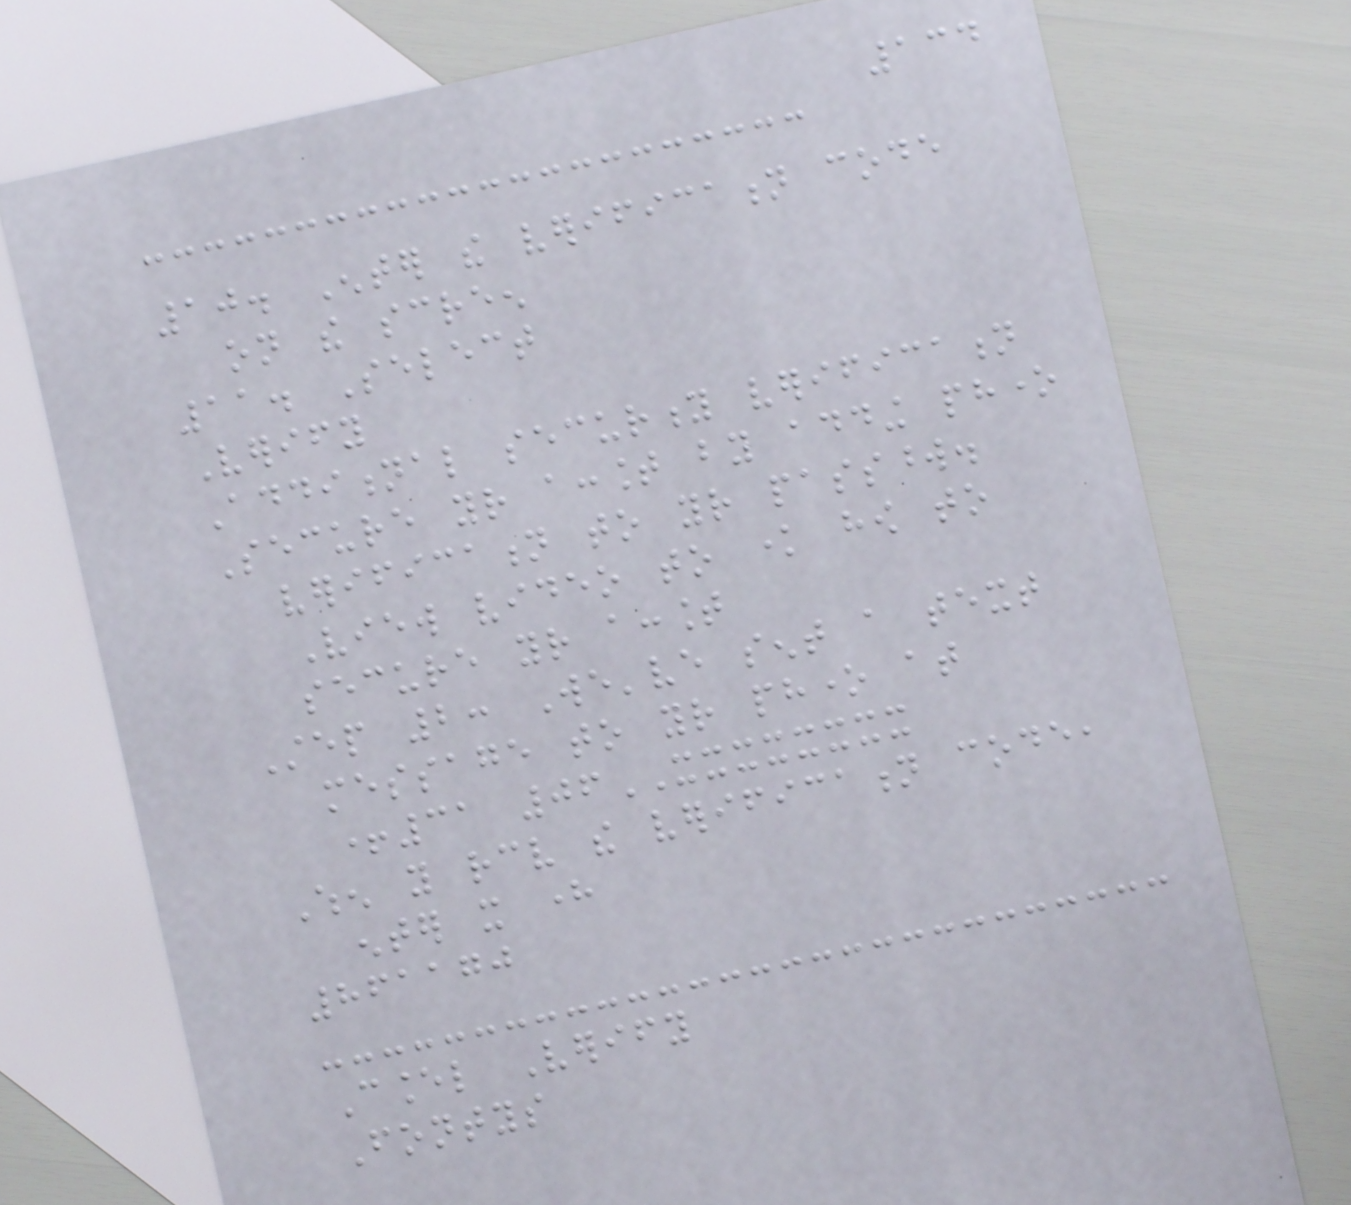134
10. Enter the verification code
on the screen
11. Select
Verify
Additional security verification
Secure your account by adding phone
verification to your password.
View video to know how to
secure your account
Step 2: We've sent a text
message to your phone at
+31 06XXXXXXXX
When you receive the verification code,
enter it here
861170
Cancel Verify
Fontys
